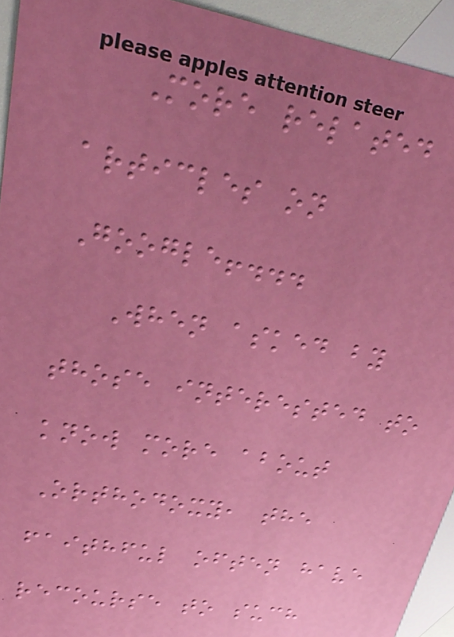More related
articles on
Google!...
When asked by
those interested to
know more about
Orthodoxy, the
faithful often have
recourse to such
